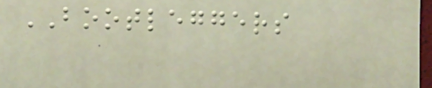BOOTLEGGERS
